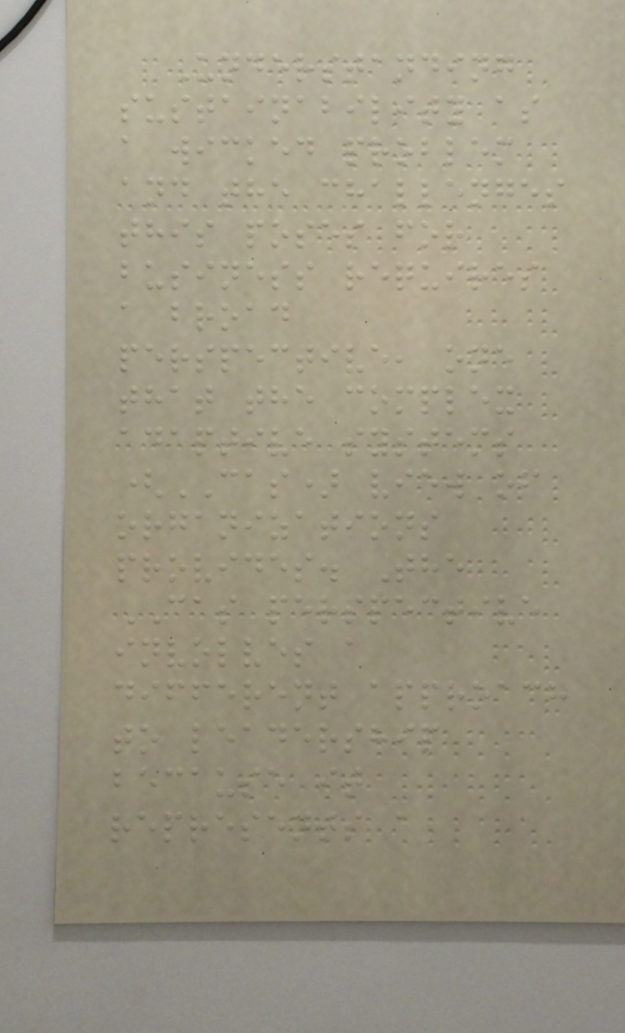Understanding
sustainability as
a wicked problem
and the challenges
this poses for
business requires
a broad
perspective, one
that the complex
adaptive systems
(CAS) view of
organizations
provides. The
CAS perspective
involves a
different approach
to leadership
because it
represents a
